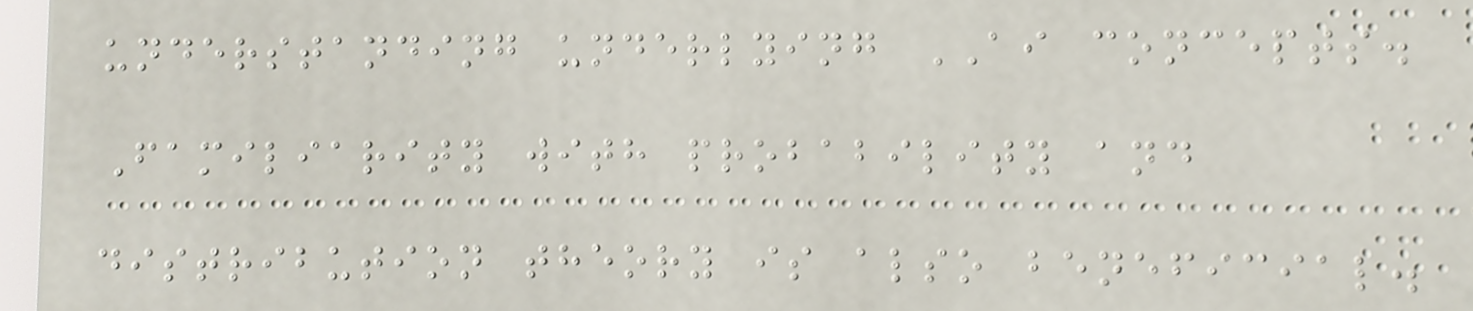understanding underlying AI concepts.
Familiarity with probability and
distribution theory is also beneficial.
